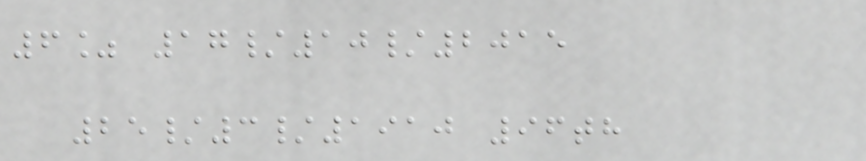6% 17/10/2015
25/3/1910 96th
